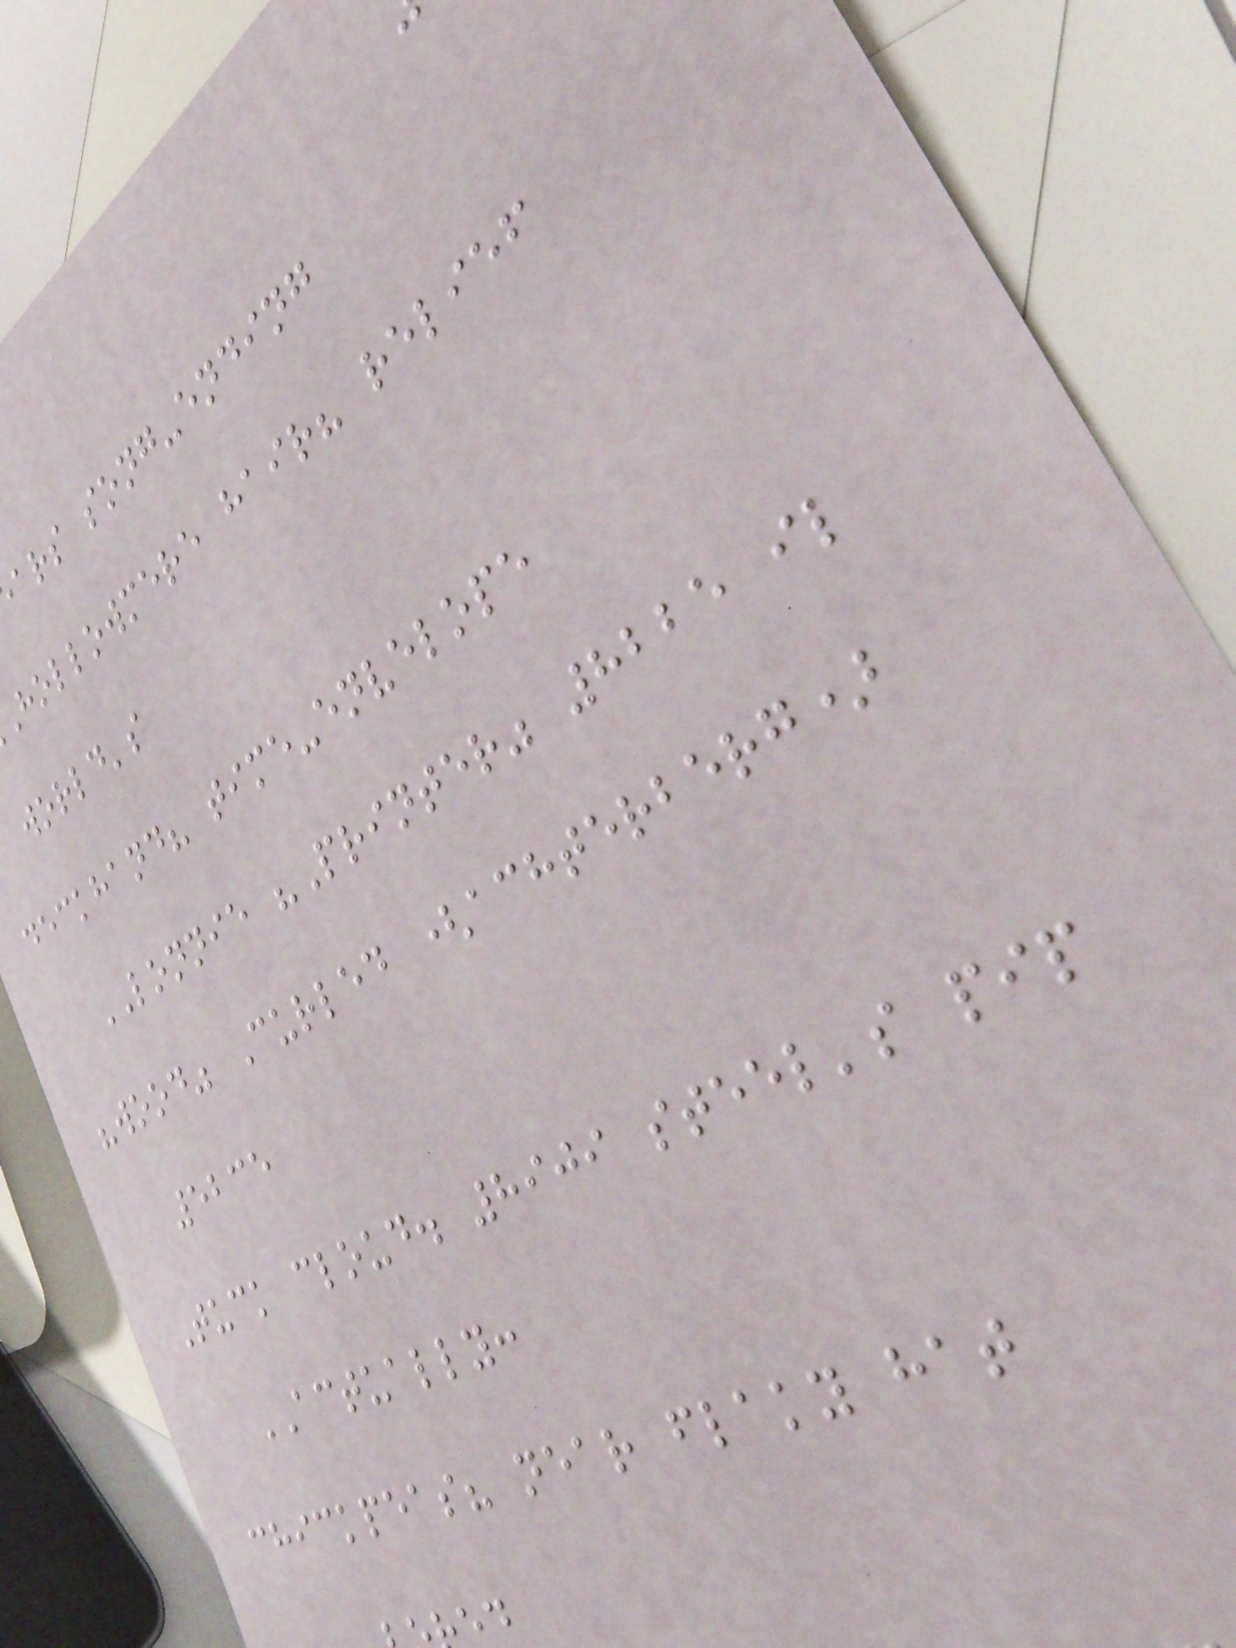ars song-ending
hollowmere hair? relief
world's
deckhand? time-envelope
LONNIE "Printer" 8225 il
"wood" Curled (achterberg)
5235
Tuck cloud. 8909 steel's pip
ACTUALLY:
chickpeas? near flaky hat
